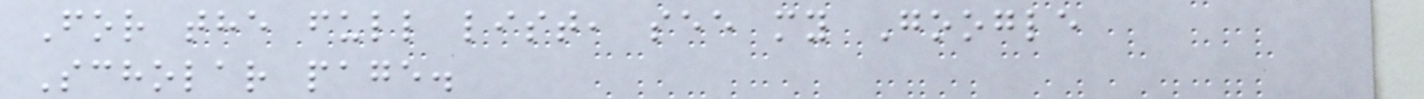For the full list, see my Google
Scholar page.
